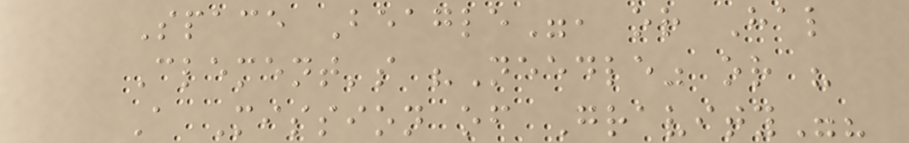Space Beagle", or Hal
Clement's "Needle" or "
A Mission of Gravity"?
